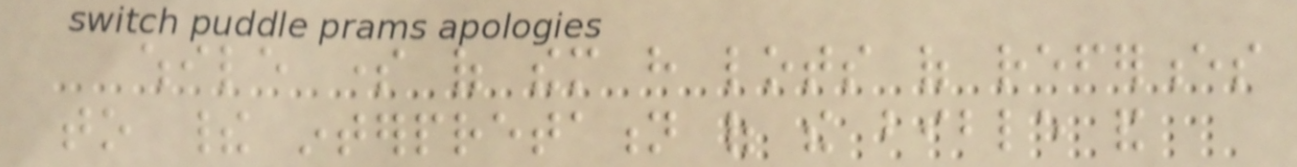while some of them have lots of references
to their interpretation of the bible and
